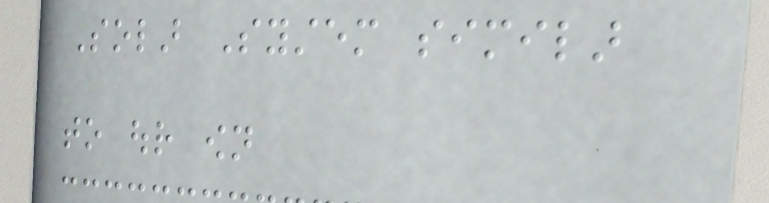Solar System similar
to our own
